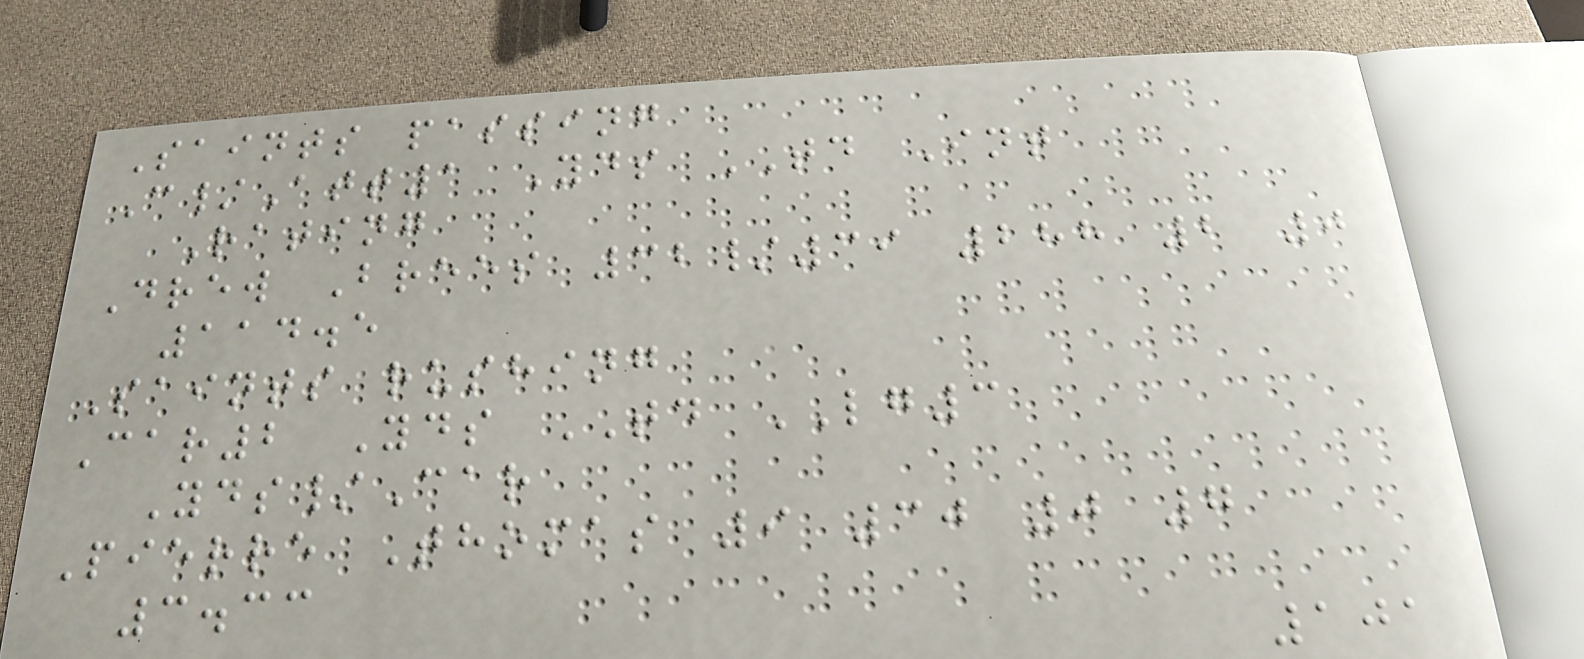Saints passing
C/Att1 Yds TD Int
Rating
Drew Brees 32/39 288 2 0
114.5
Saints rushing
Car2 Yds TD LG3
Yds/Car
Pierre Thomas 9 30 0 7
3.33
101
